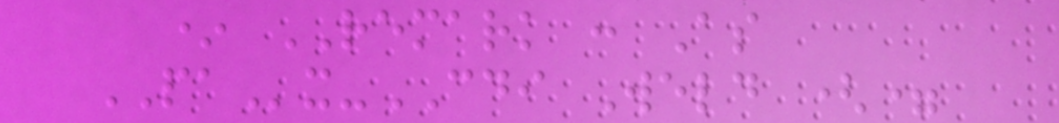* REMARK : As
PAx-CDI Weld (=
